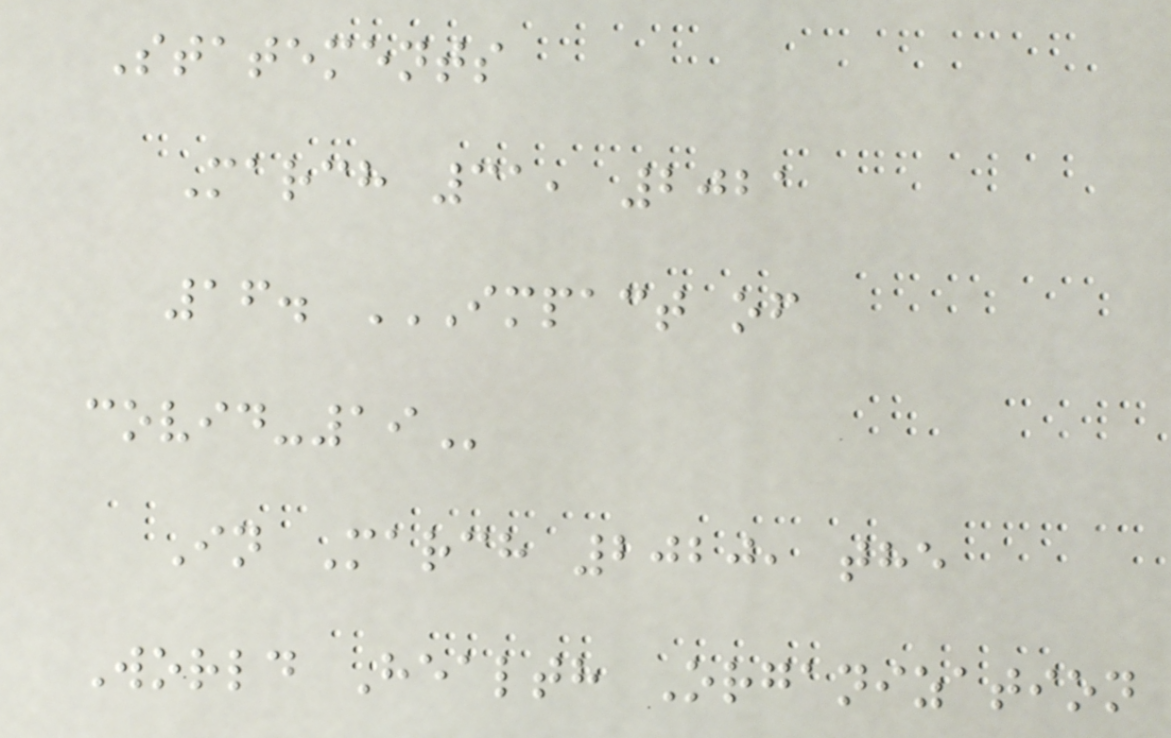Statements
March 31, 2021
16. IMPACT OF
COVID-19
In March 2020, the
World Health Organization
